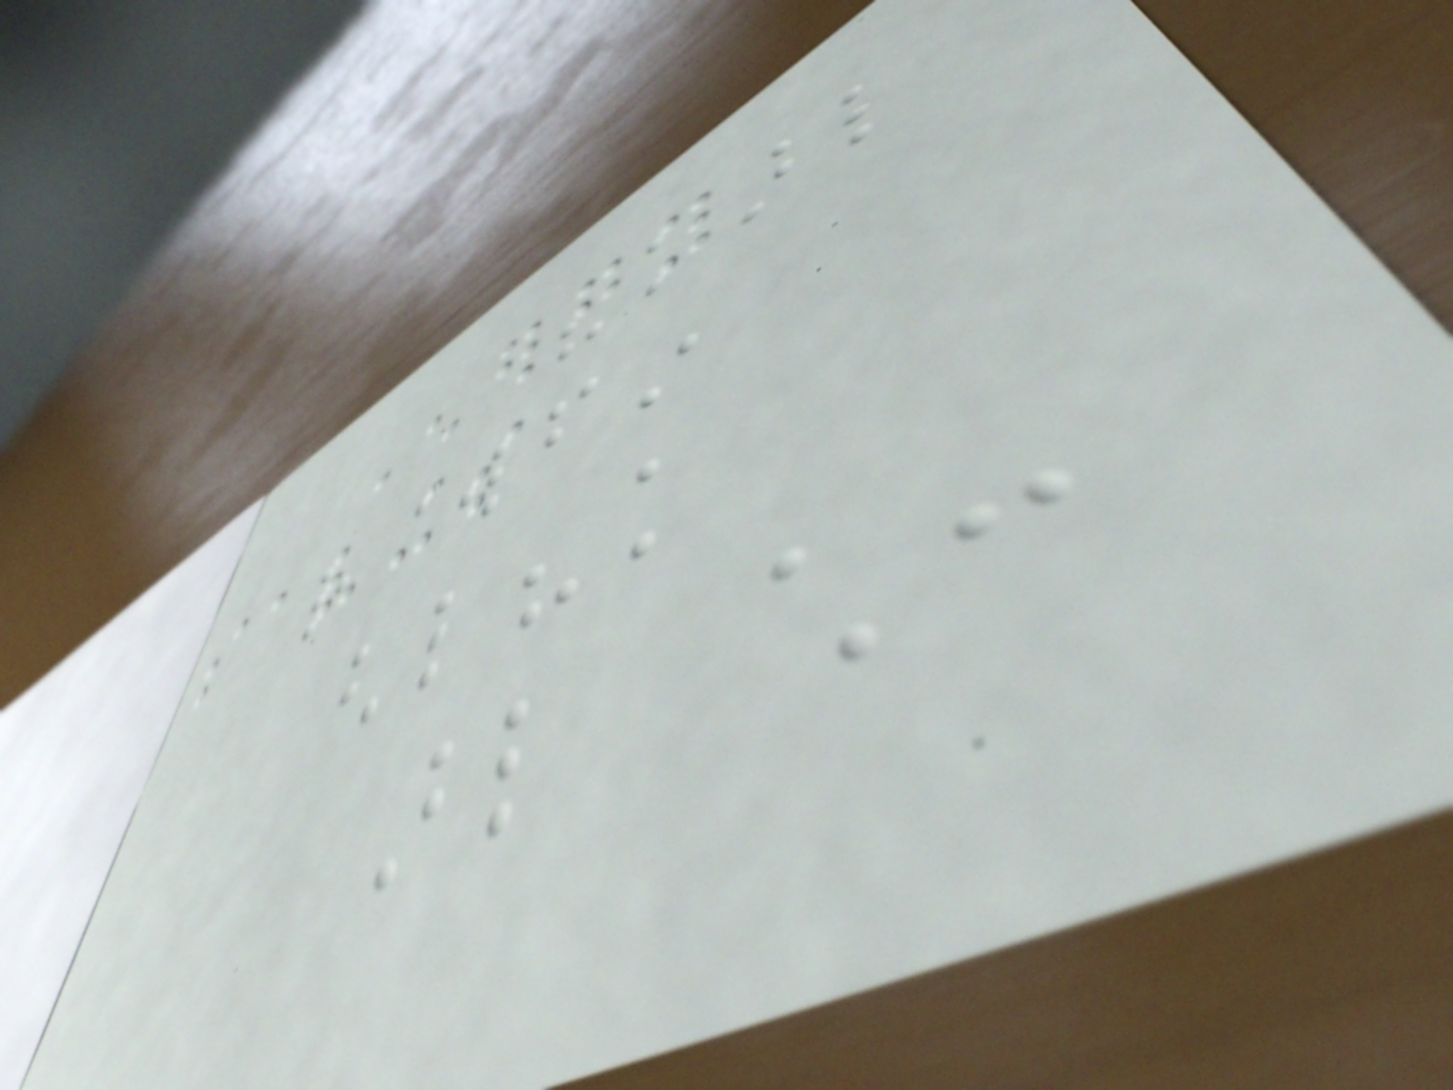Energy
savings
